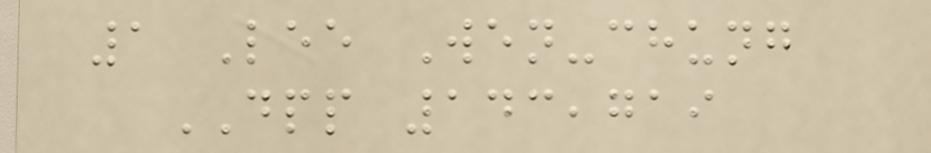1 Lee Wen-chung
DPP 143,719
